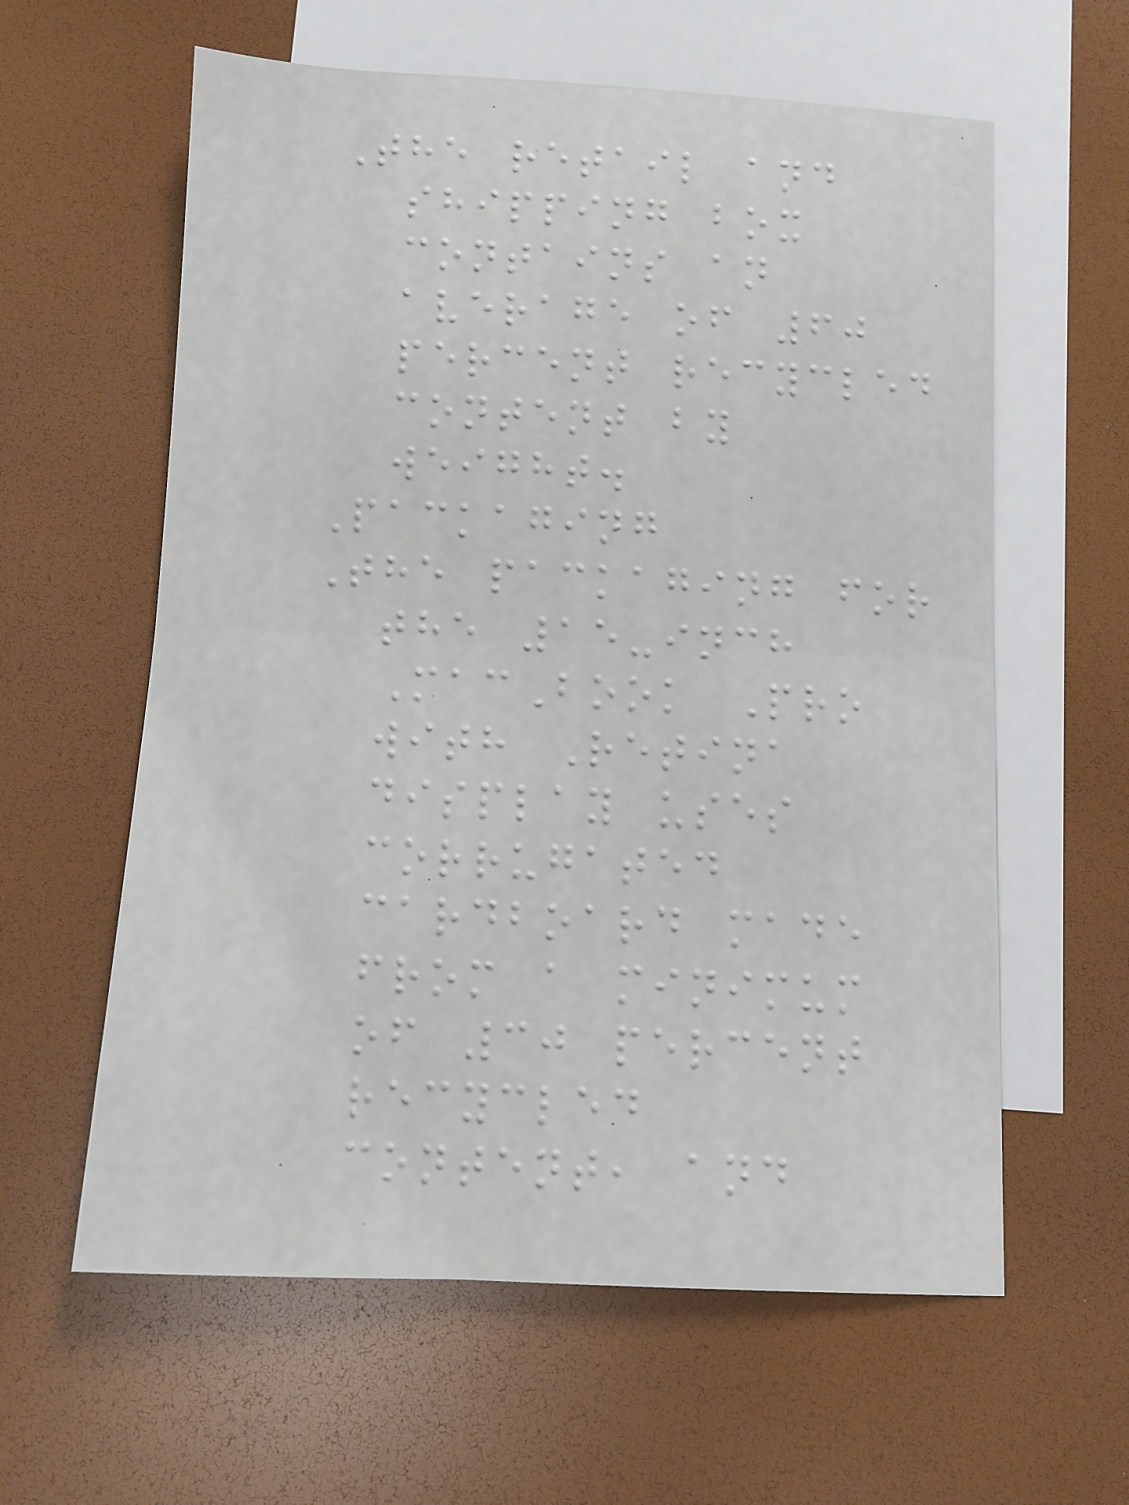The retail and
shipping box
contains an
average of 60
percent recycled
content by
weight.
Packaging
The packaging for
the 15-inch
MacBook Pro
with Retina
display uses
corrugated
cardboard made
from a minimum
of 30 percent
recycled
content, and
